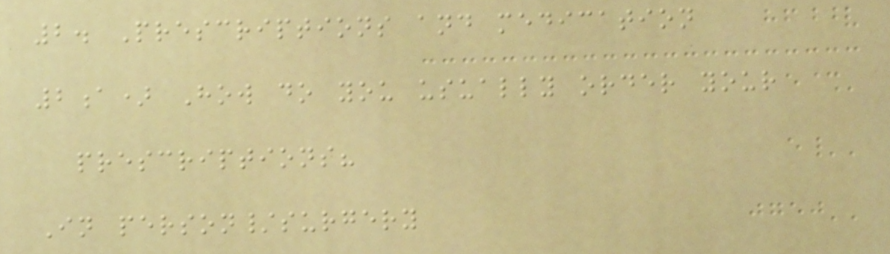2. Prescriptions and medication
2a) How do you usually order your
prescriptions?
In person/surgery
